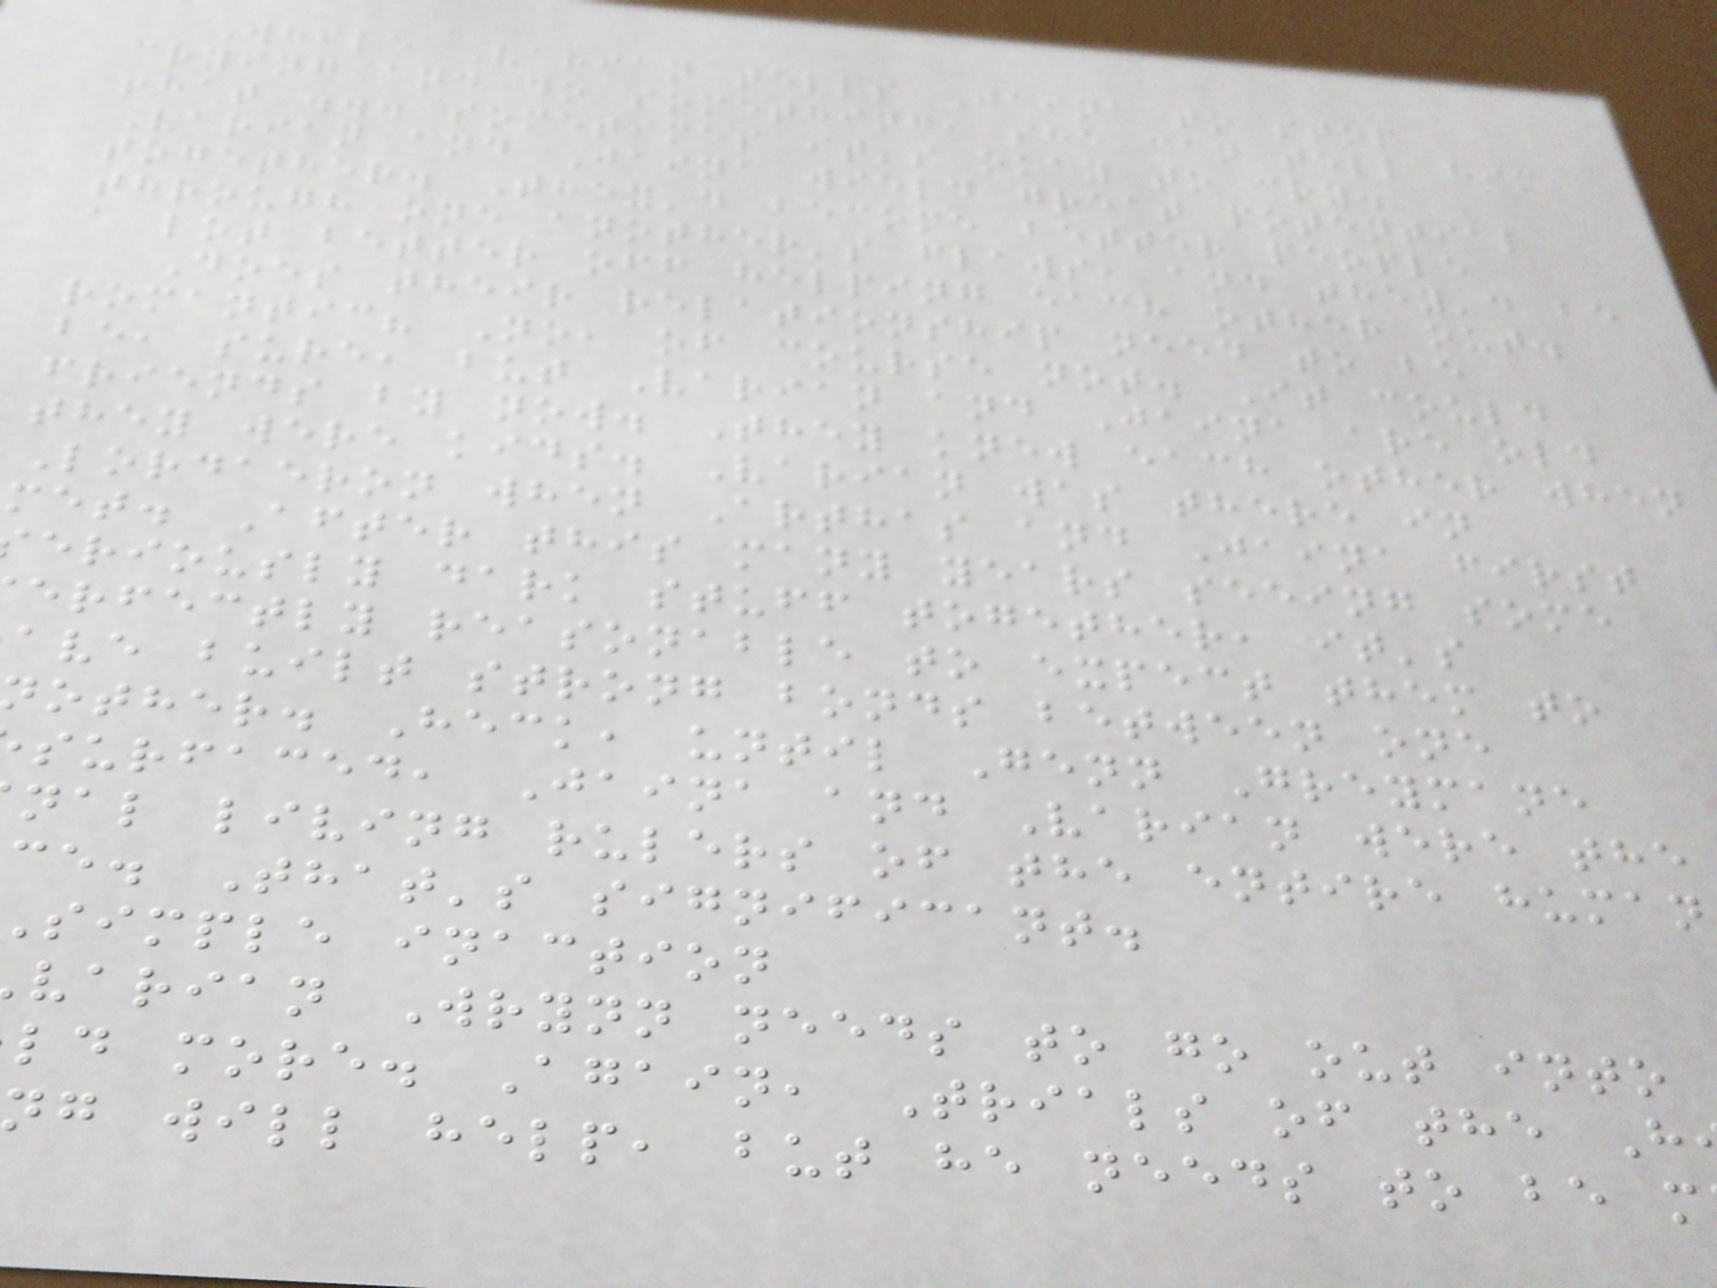While Varian tells Jaina to stop
crying and do something, she can tell him
that ... sometimes it's okay to cry.
Varian and Jaina wield great potential
together. They'd become better people
through one another's flaws, and they'd be
a lot better off helping each other out.
Does their relationship need to be
romantic? No, of course not. It could
be, sure, but Varian and Jaina are old
friends by now. They knew each other when
they were kids. Varian was there in
Lordaeron when Arthas and Jaina first
met. After this many years seeing some
eriously dark stuff together, it's
erfectly reasonable to expect them to
ave built strong bonds between one
other. Heck, until Genn Greymane
surfaced, Jaina and Varian were the
nal living rulers of the entire human
ce. That's significant.
simple inaction
varian Wrynn needs to go out into
ld more. Again, Trials of the H
ng will help, but he needs to be m
